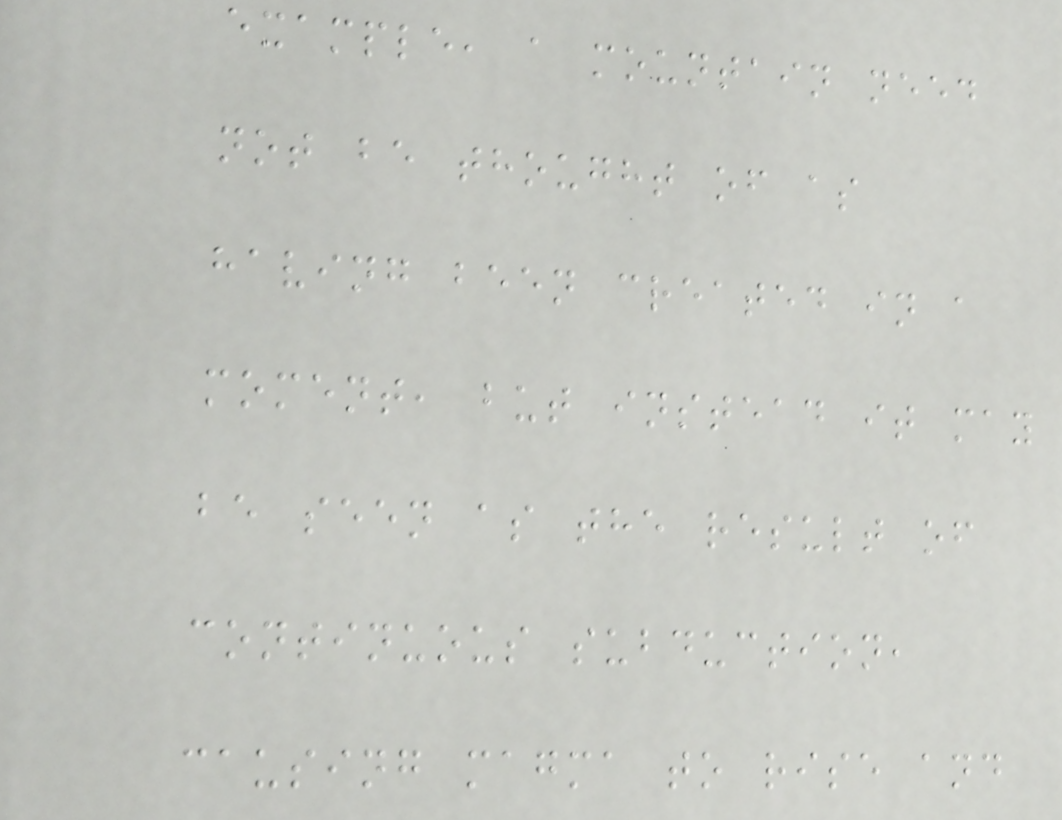example, a mountain need
not be thought of as
having been created in a
moment, but instead it may
be seen as the result of
continuous subduction,
causing magma to rise and
